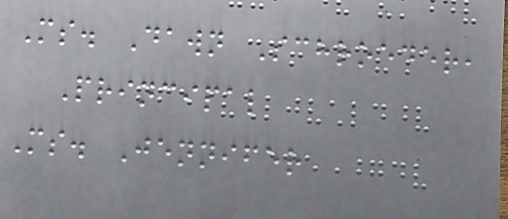Ms. Dawn Schroeder,
Principal
Ms. Jennifer
